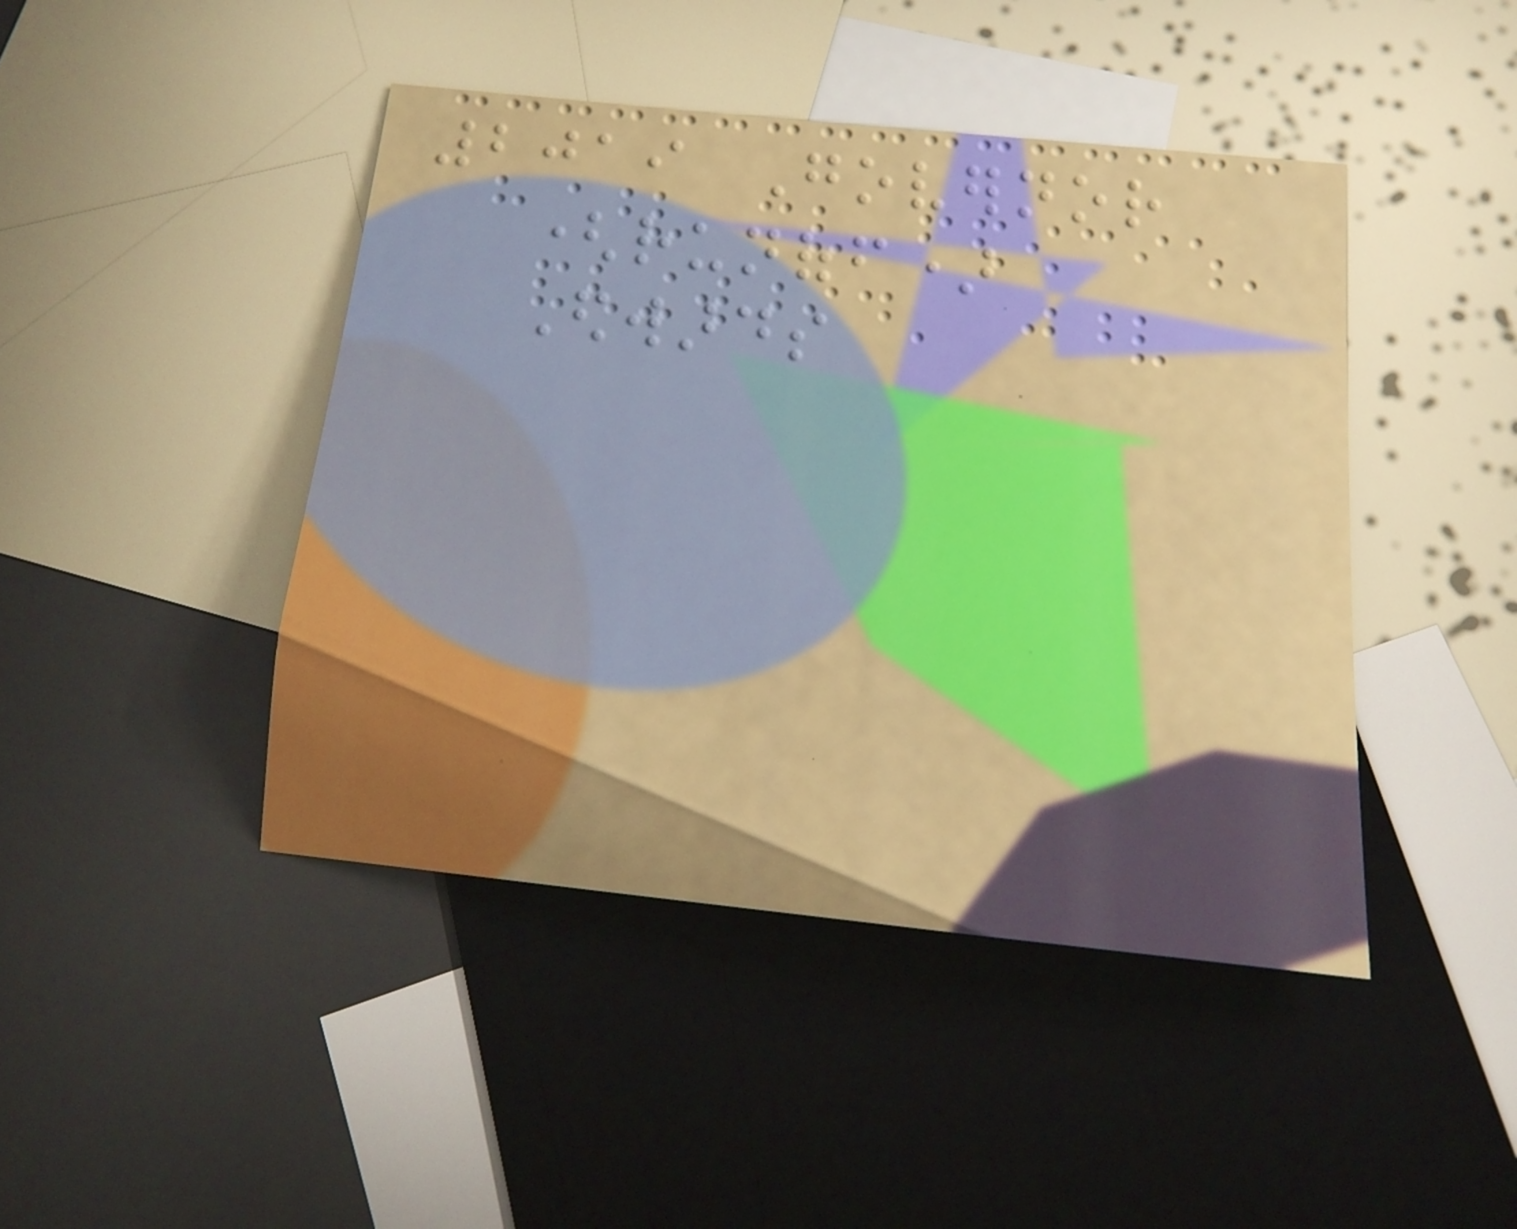2019 Governor
(runoff)
Edwards
